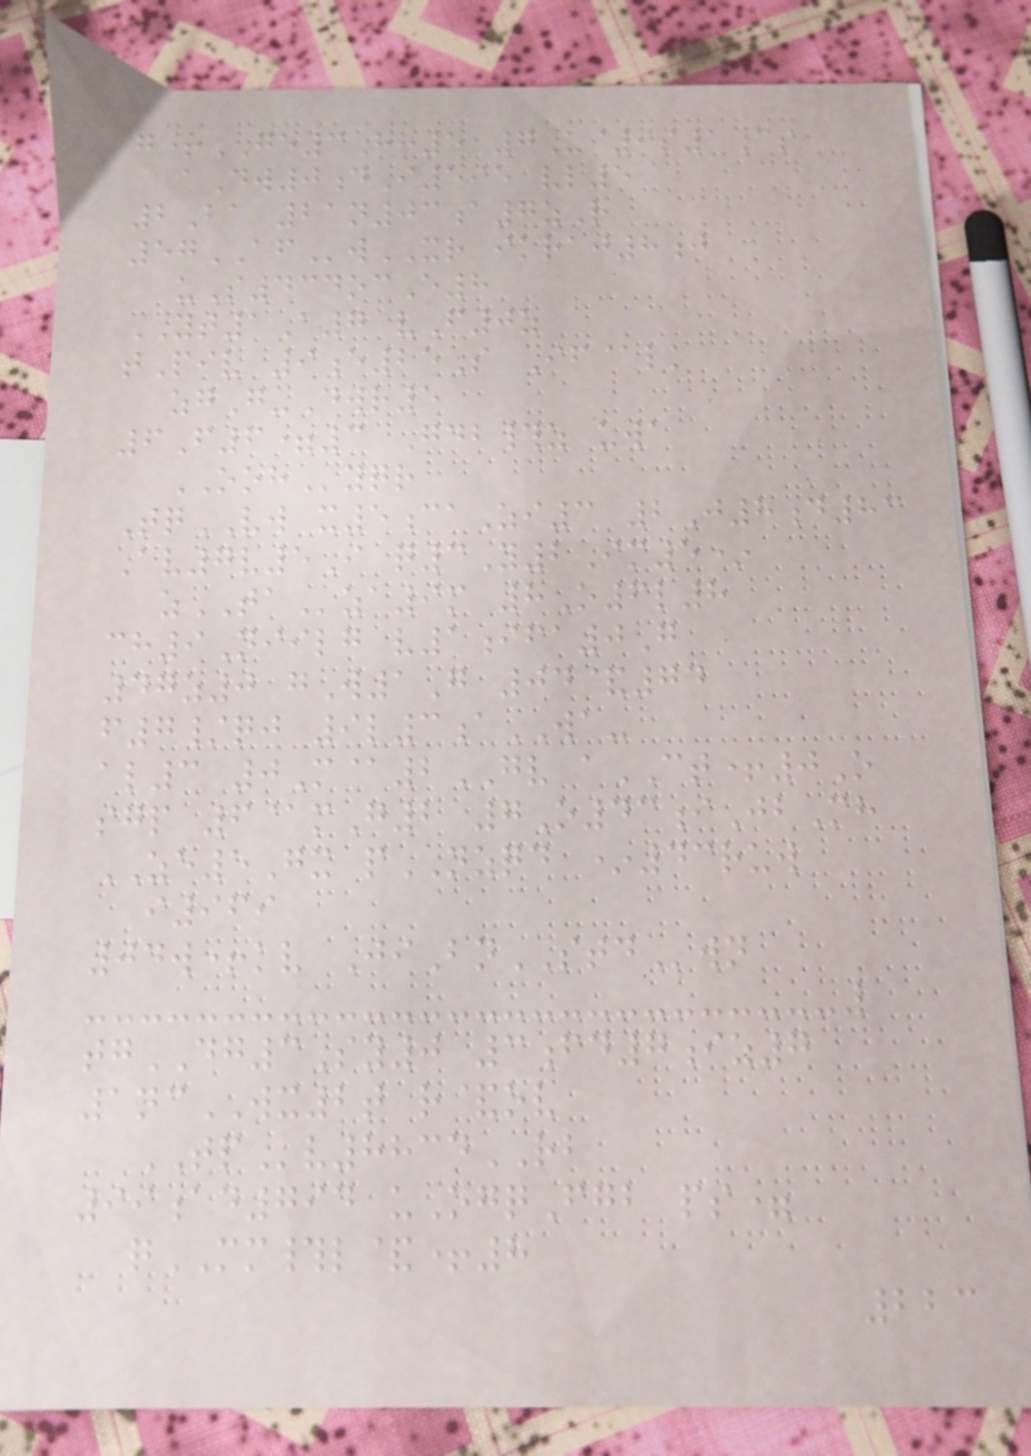g+GE3Hh5 7Ui9s1Cs
aDw0dI595 vl5
2Ba 21n03a7zR
57AFwXR ikraj8j
uS434ocE8
YT1A7 vF0z
tPiv 9e25S If@lk
zgG-Dwr5
6F6=3 Gdb#z uwa
OOHyqr
TqVW x5caZi3 2J8d83
Av7v5I q3Y2Im5*
zTAza9m 8O6l8
ch9Niilg v1ifa0G
47z0 gW1G 04&74
f7/qj 9l3aWA-
al3 0M@2GV aCT+0O
sgp 6@mG2 7O43iJbMh
ZE5Gx pNZQD *43ruw
i969
04w+kv JiBnSTDwn
tgDG3Sy0 3fd7iz7
1ncWX2t r&ov
TPv8834RB
99ad794 uOgqFgb ps=
qMM#l&+8
223
